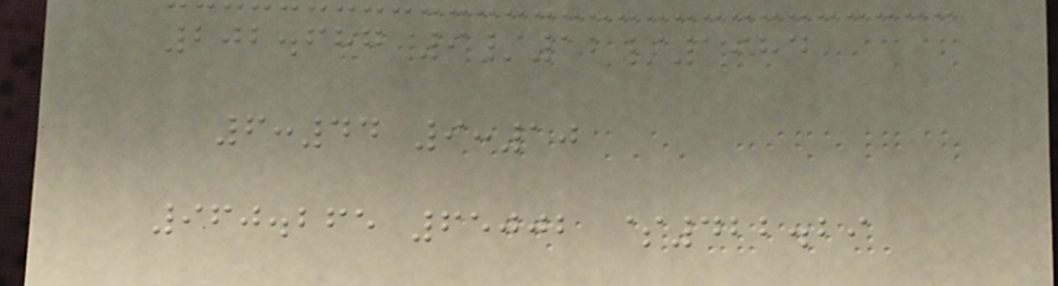202.687 9/12/1984
6:44 9:10
960.265 65002 $422.29
